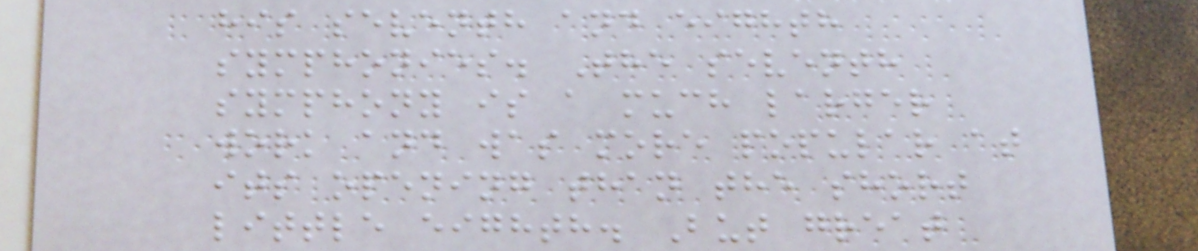his seventh and eighth
symphonies. The seventh
symphony is a much larger
work and was more popular at
its opening than the short
little eighth. But great
